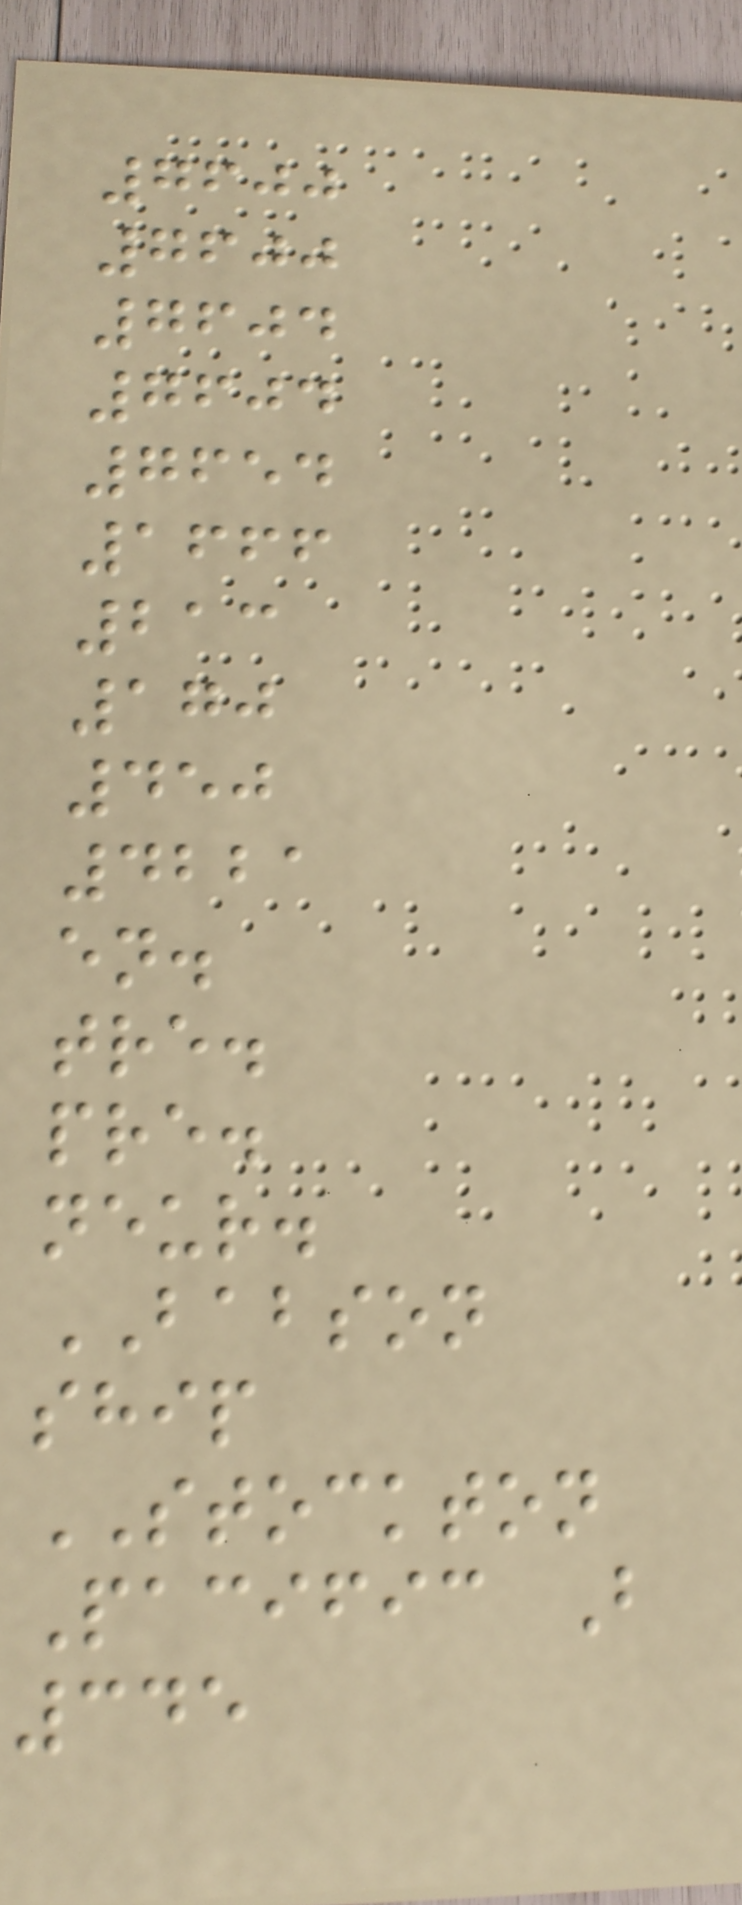7600
7600
7604
7604
7654
1666
213
170
450
4221
en.
tre.
pre.
neur.
BABSON
ship
STOCKTON
Pacific B
345
